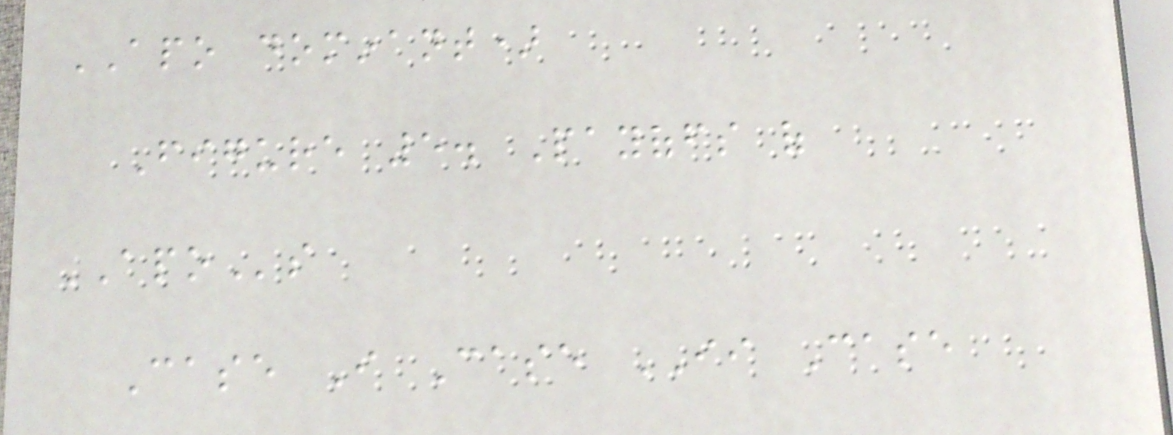APO dominant)
Figure 5. Payoffs of
APOs
Case I Case II Case
